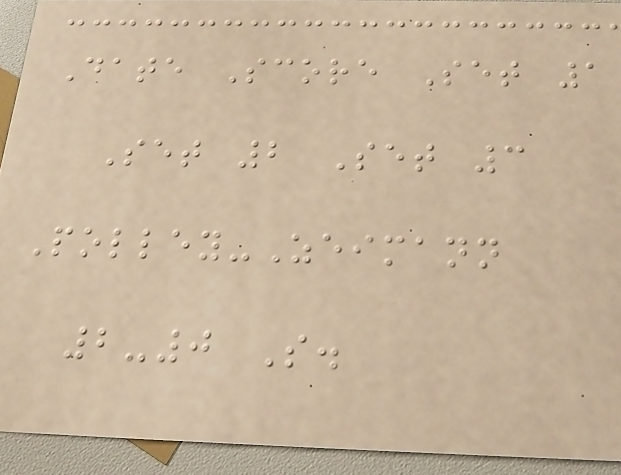Date Score Set 1
Set 2 Set 3
Polley-Zeimann
2-0 S.
